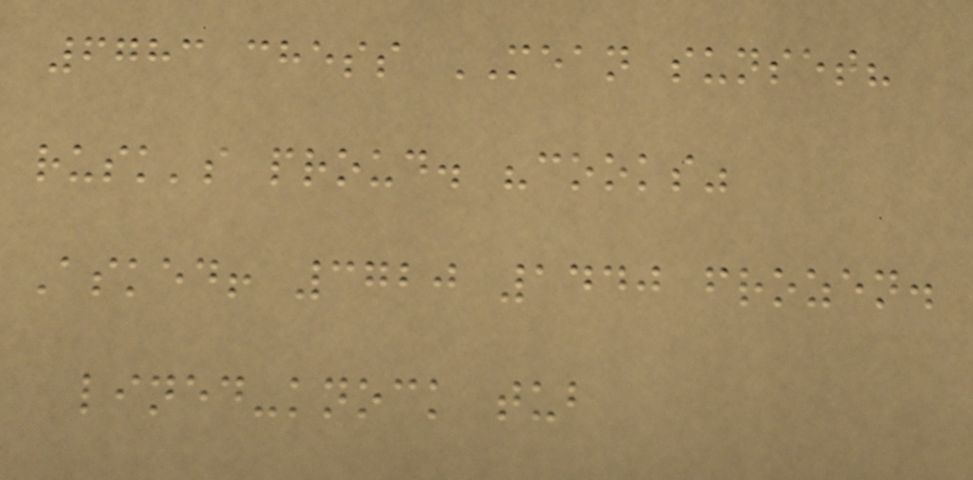6783 chess MEAN sunset?
rusk's proud. "cooks"
Asked! 3720 1440 frozen.
lined-knock tub
